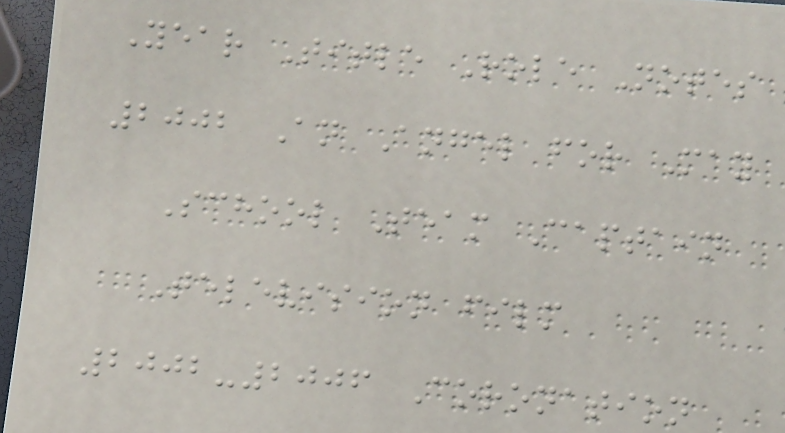Year Title Role Notes
2002 An Angel for May
School Team Captain
Television film
2002-2006 Coronation
